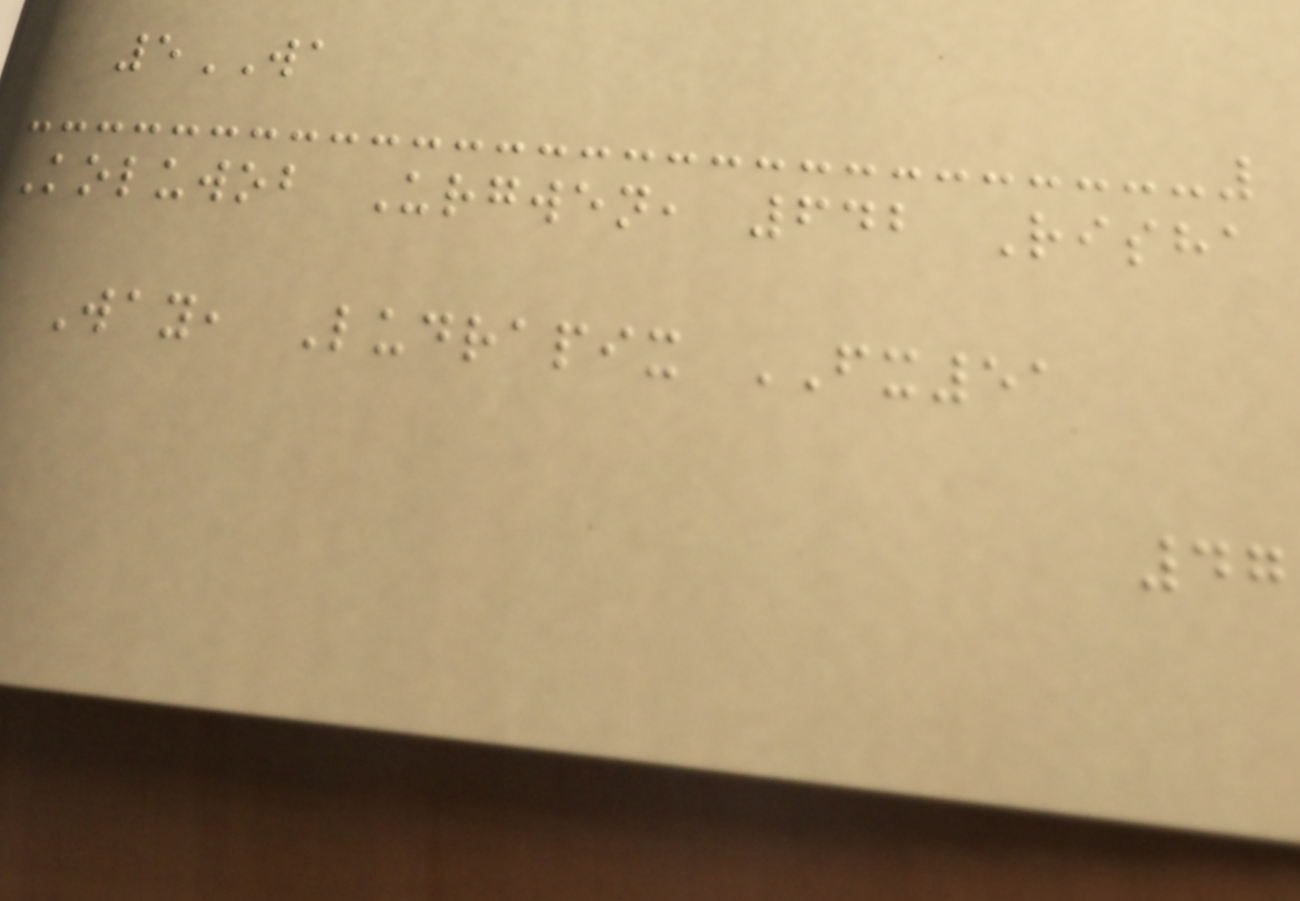5WA
Koluwob Urgwen, 642 Risha
Way, Ludrapix FX51
47
